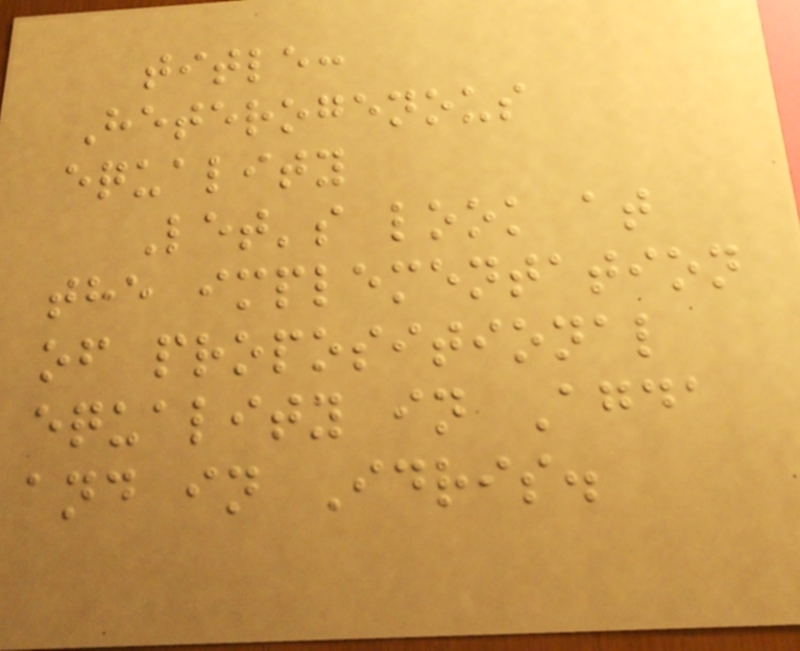title:
Heterogenous
equality
Let's look at
the implementation
of propositional
equality in Agda
and in Idris.
